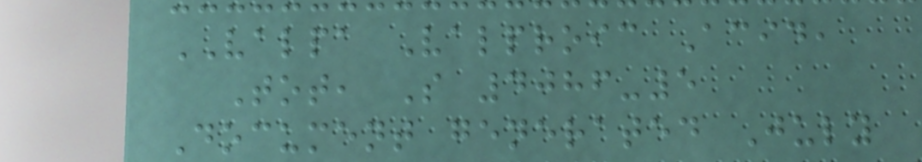VALPA Valproic Acid,
Tot, S 4086-5
Document generated July
